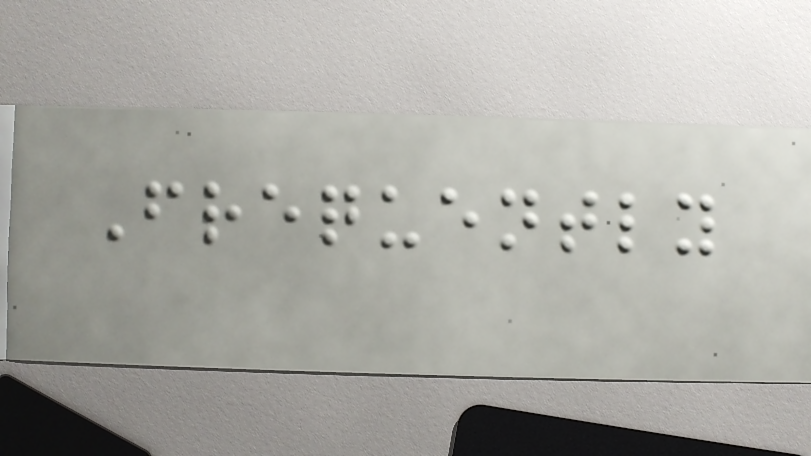Frequently
